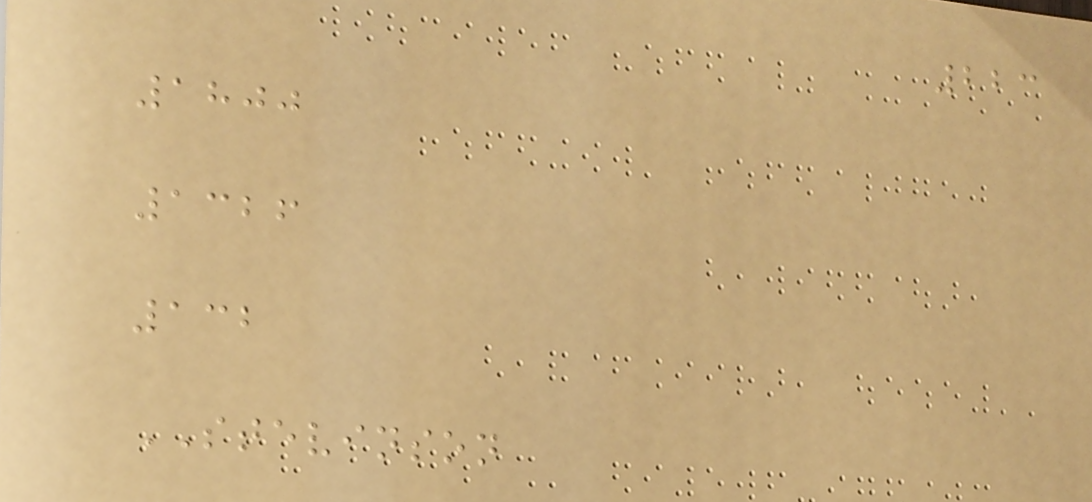223
1800
1326
132
STEVINSON
